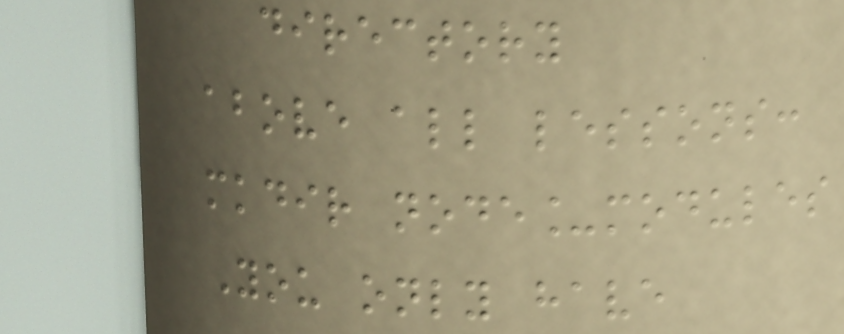directory
above all lessons:
mkdir node_modules
You only have
